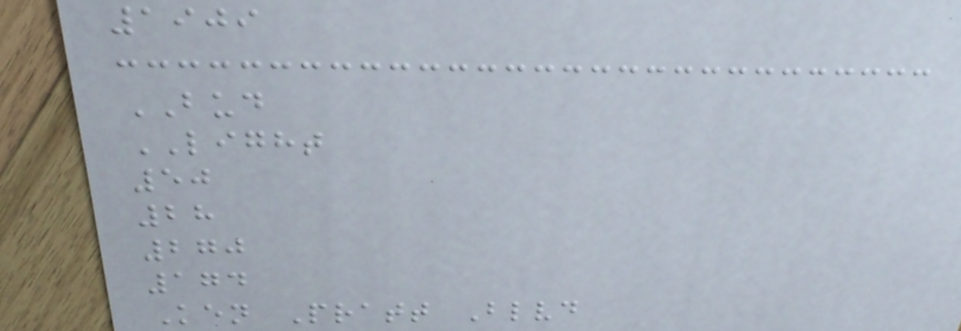1909
BUD
LIGHT
50
28
270
174
Ken Pratt Blvd
